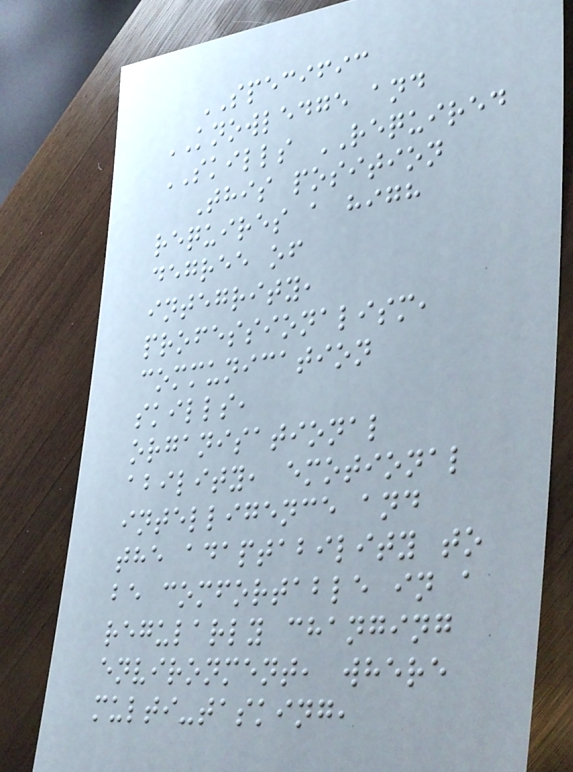SPECIFIC
KNOWLEDGE and
SKILLS REQUIRED
This position
requires a high
degree of
integrity,
professionalism,
communication
skills,
organisational
ability, emotional
intelligence and
the adaptability to
be comfortable in a
regularly changing
environment, where
multi-tasking,
